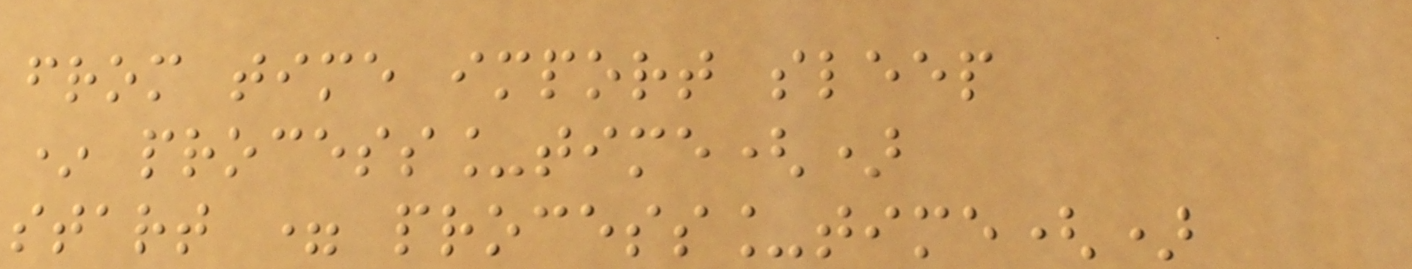from time import sleep
* process_time()
start = process_time()
